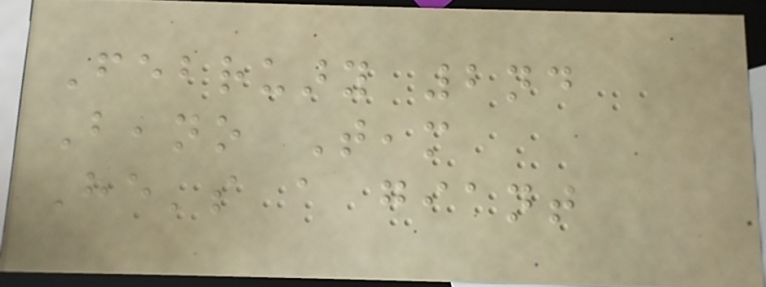February 2nd
Beano Team
He's a giant
